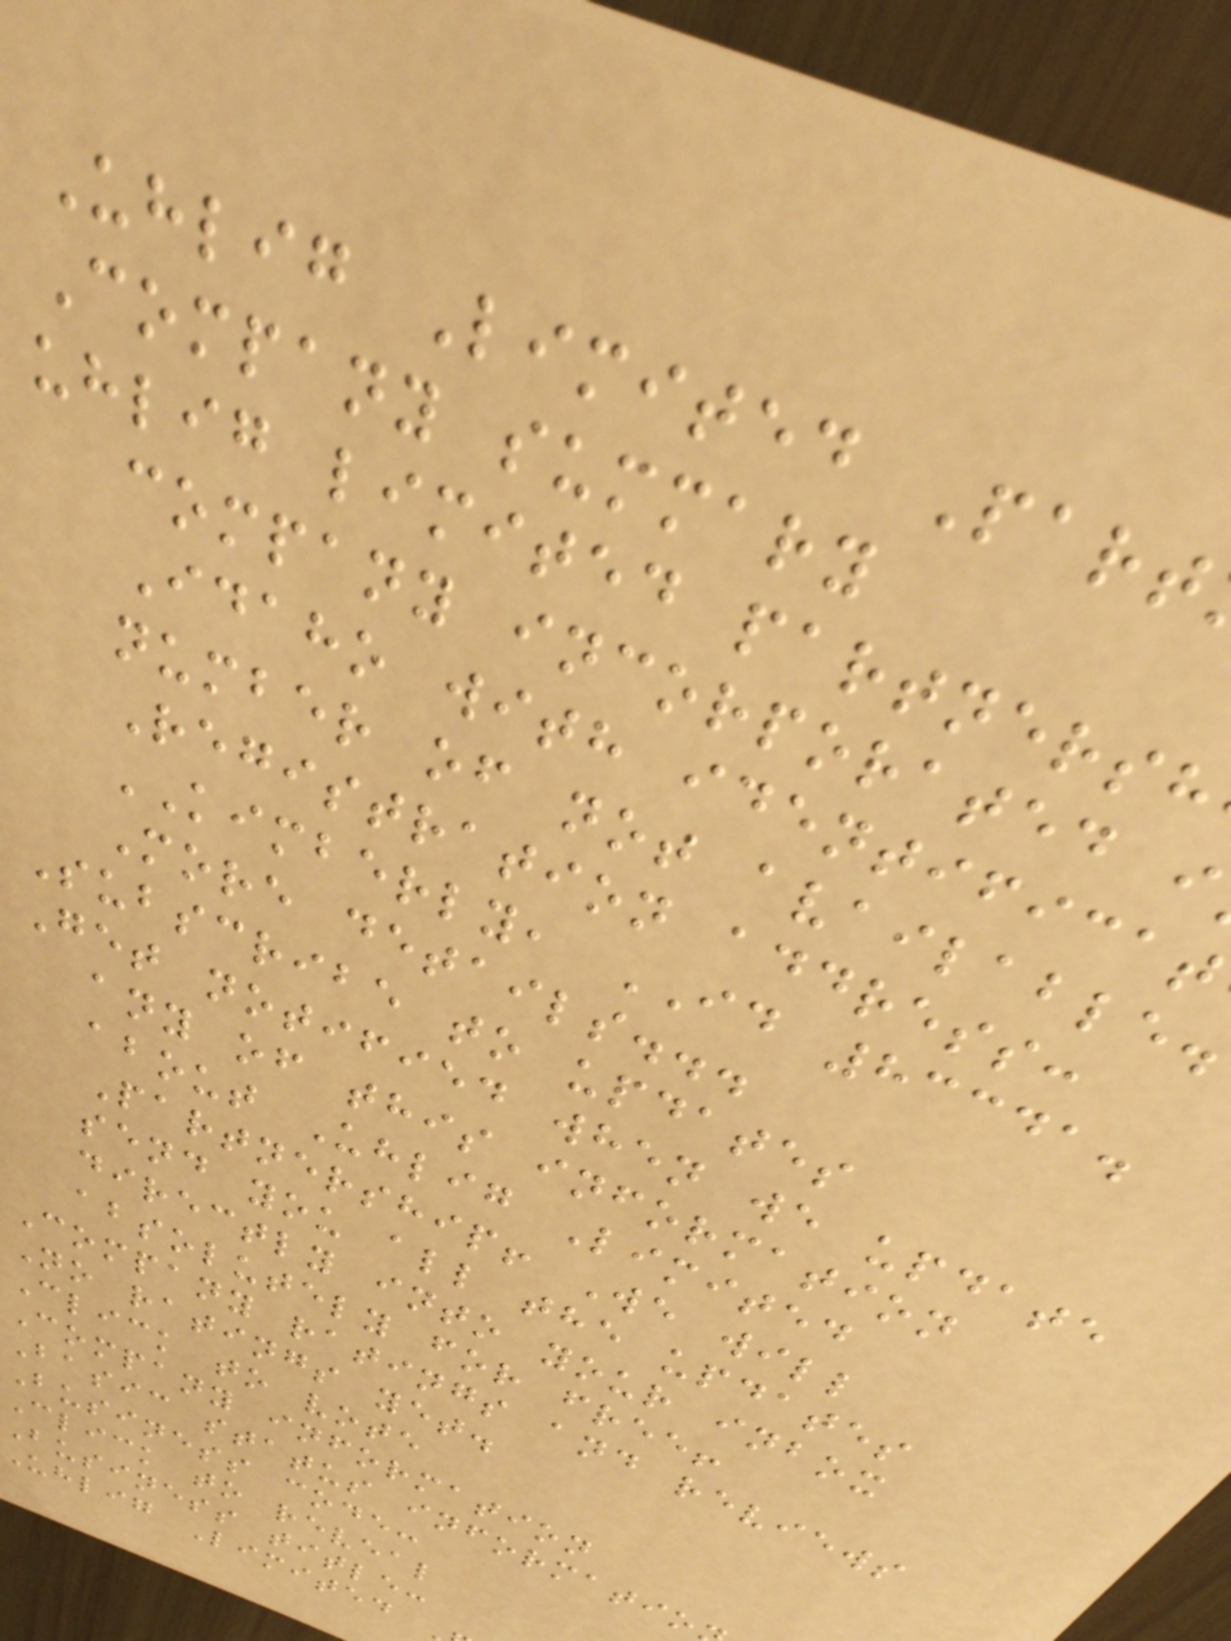Uhlig Limited Part
Company summary
uhlig limited partnersh
company incorporated i
Idaho with identificat
number of not available.
Registration address:
KIMBERLY, ID 83341.
More details...
Subscribe to updates
Get notified when we update
any of this information
about Uhlig Limited
Partnership! We will
send you all the updates
directly into your inbox
absolutely for free!
Company ratings and reviews
No ratings yet.
Click to vote
Company information
Basic status informatio
Business code:
Click to reveal
Business title:
Uhlig Limited
